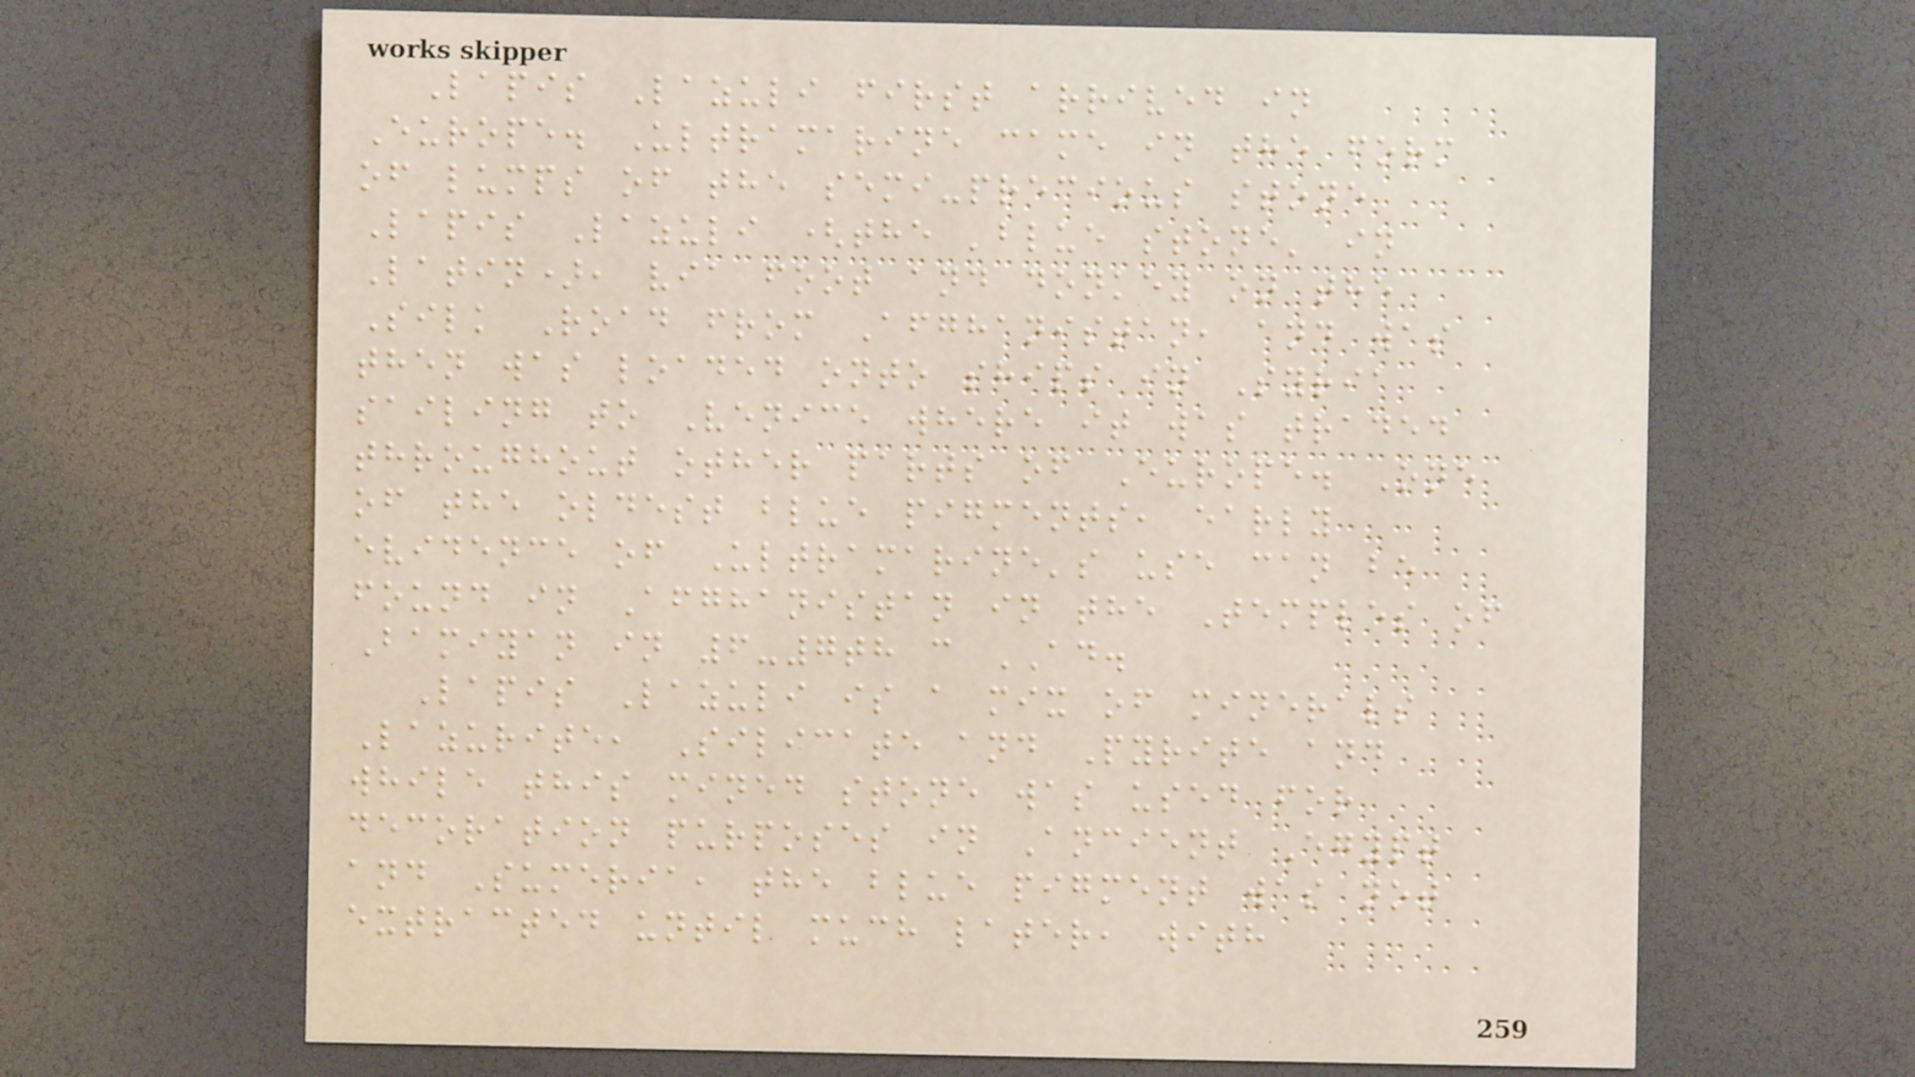Lapis Lazuli first arrived in
Europe. Ultramarine came in the form
of lumps of the semi-precious stone
Lapis Lazuli (the 'blue stone' in
Latin), via foot and donkey on the
Silk Road from Afghanistan, and was
then was loaded onto ships in Syria
sailing to Venice where it was traded
throughout other parts of Europe. One
of the oldest blue pigments, early
evidence of Ultramarine's use can be
found in Afghanistan in the Temples of
Bamiyan in 6-7th c AD.
Lapis Lazuli is a mix of minerals
Lazurite, Silicate and Pyrite and
while this mined stone was used for
decoration purposes in Ancient Egypt
and Sumeria, the blue pigment was not
extracted until much later, with
